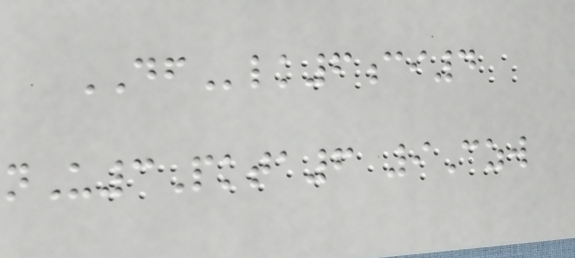DFlk6ci4
nU3Pkta6 9Czw
